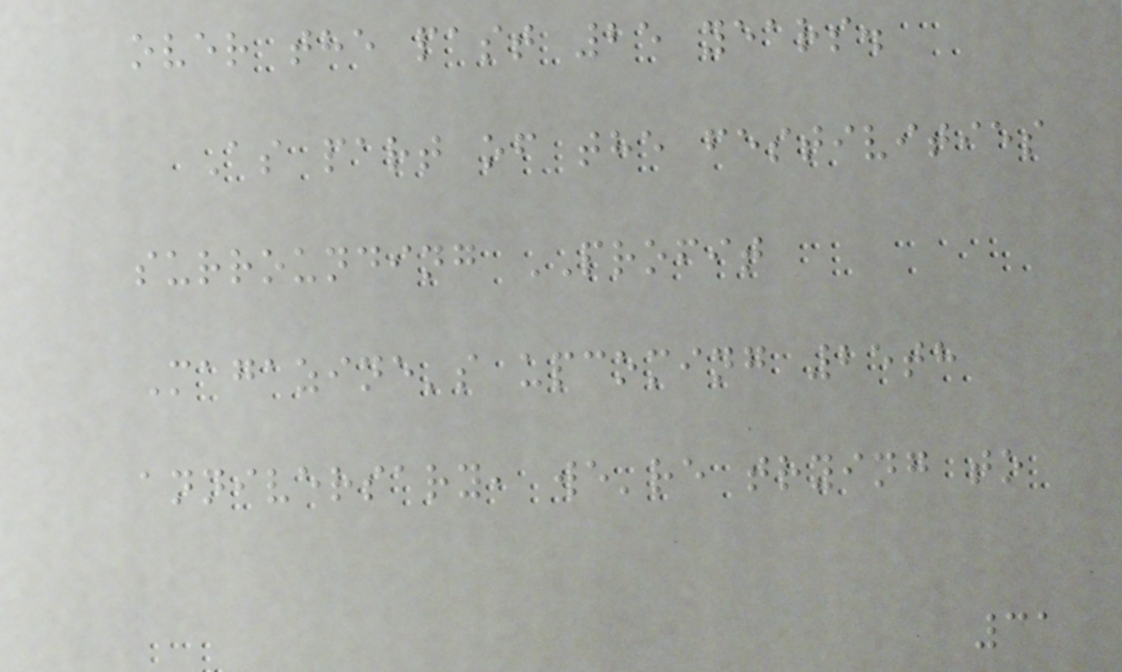over the past 25 years.
As part of the festivities
surrounding PROFIT
Magazine's upcoming 25th
anniversary, we're trying to
31
